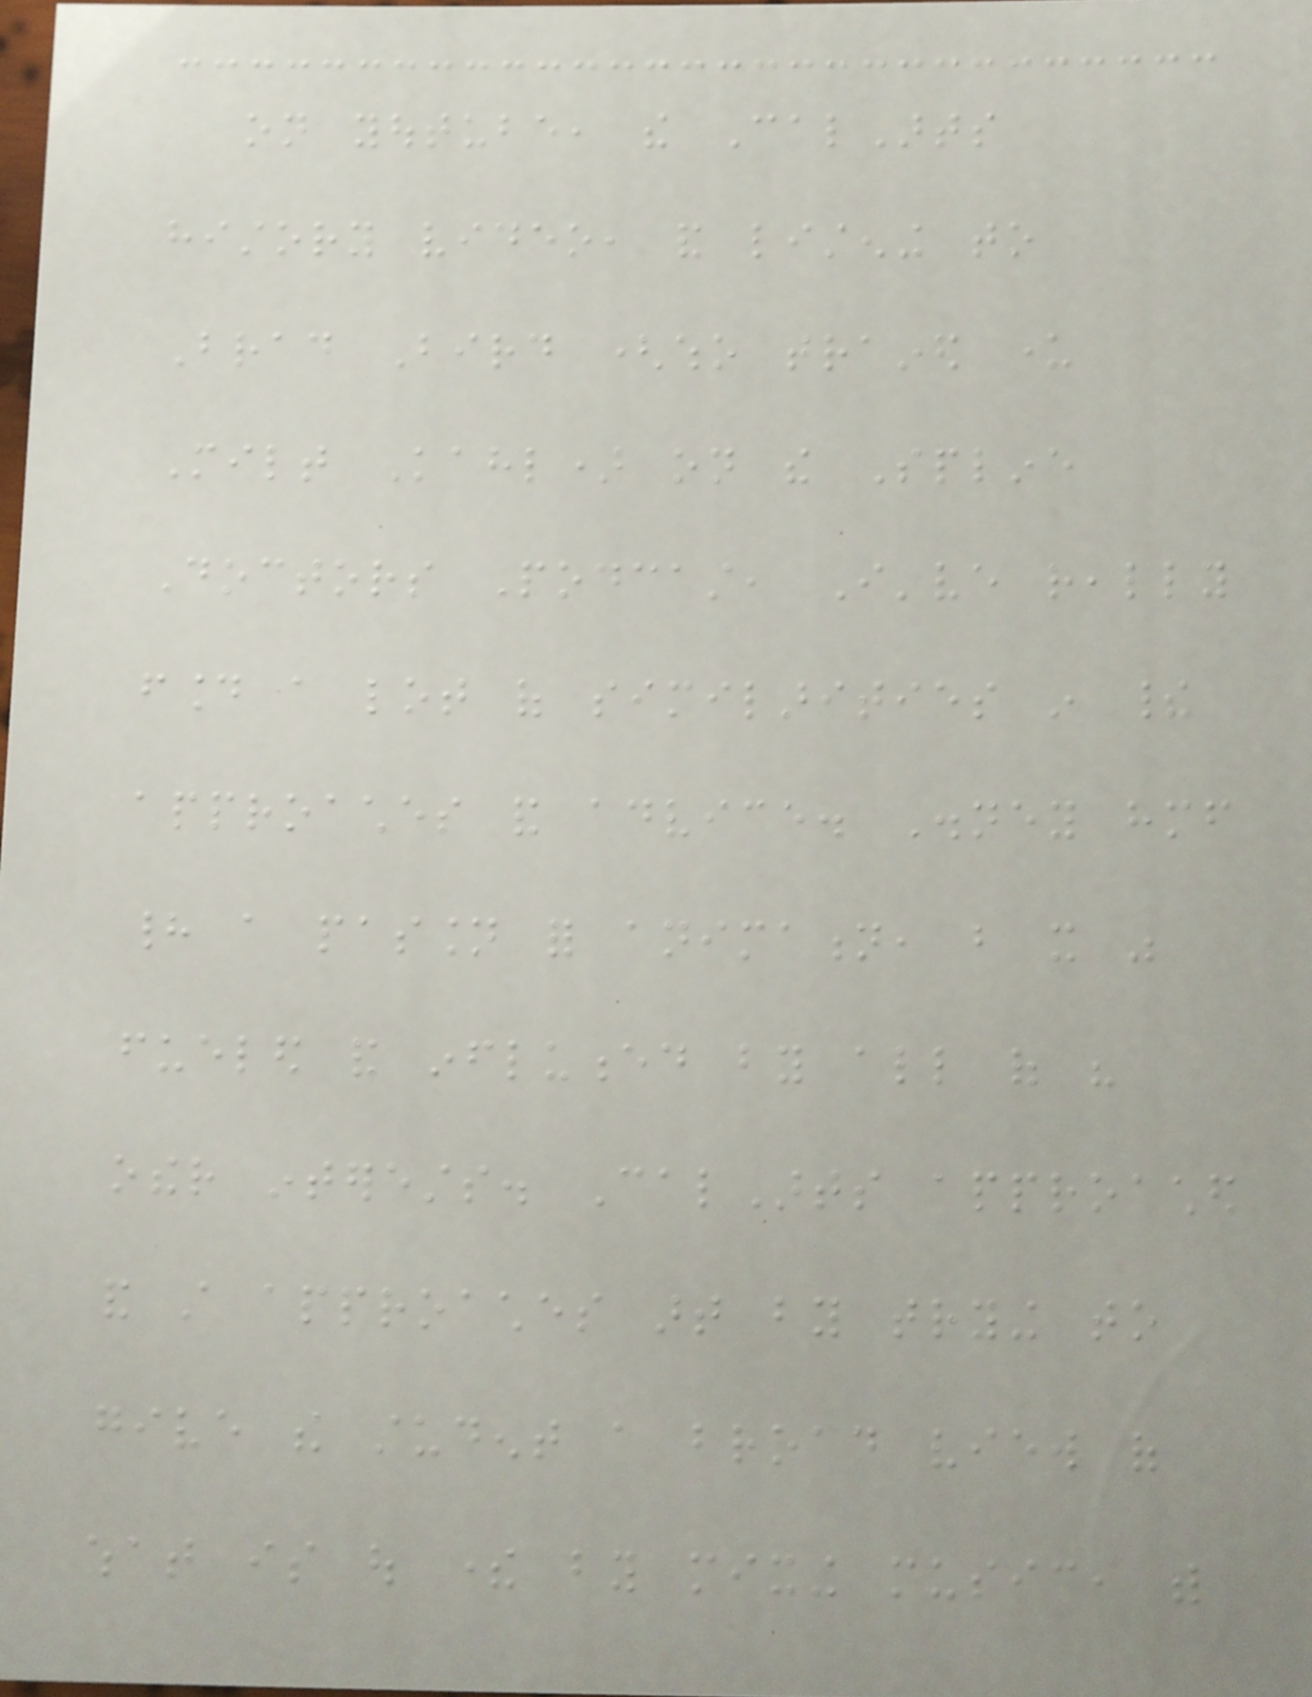on youtube, the CalArts
history video, and listening to
Brad Bird (who trained under
Milt Kahl) on the Spline
Doctors Podcast, I've really
found a lot of similarities in their
approaches and advice. Disney himself
had a passion for animation, but it was
fueled and influenced by all of his
other interests. CalArts approached
and still approaches art by trying to
give the student a broad view of
what is out there by mixing music, with
